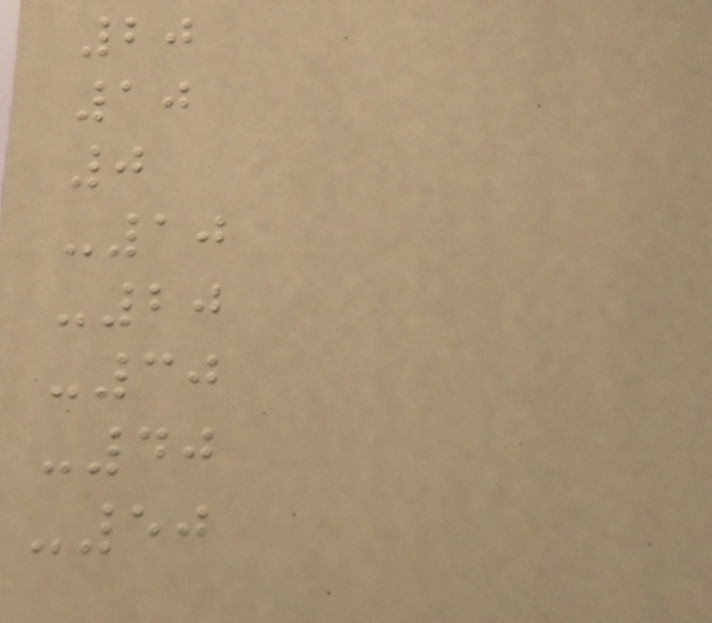20
10
0
-10
-20
-30
-40
-50
